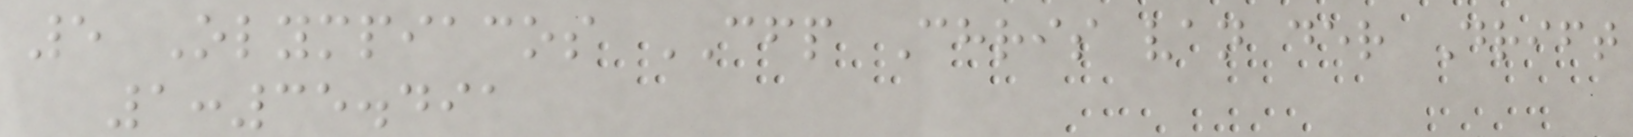5 Olympiacos CFP Chris van der Drift
1:35.491
